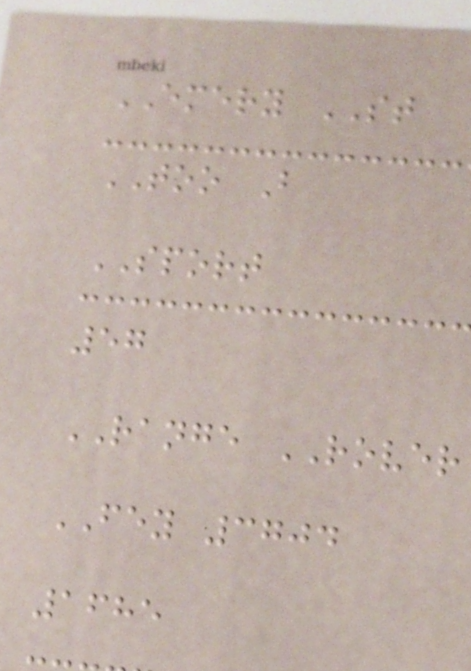EMERY ST
TOO B
SPORT
57
RANGE ROVER
FEY 3704
1685
